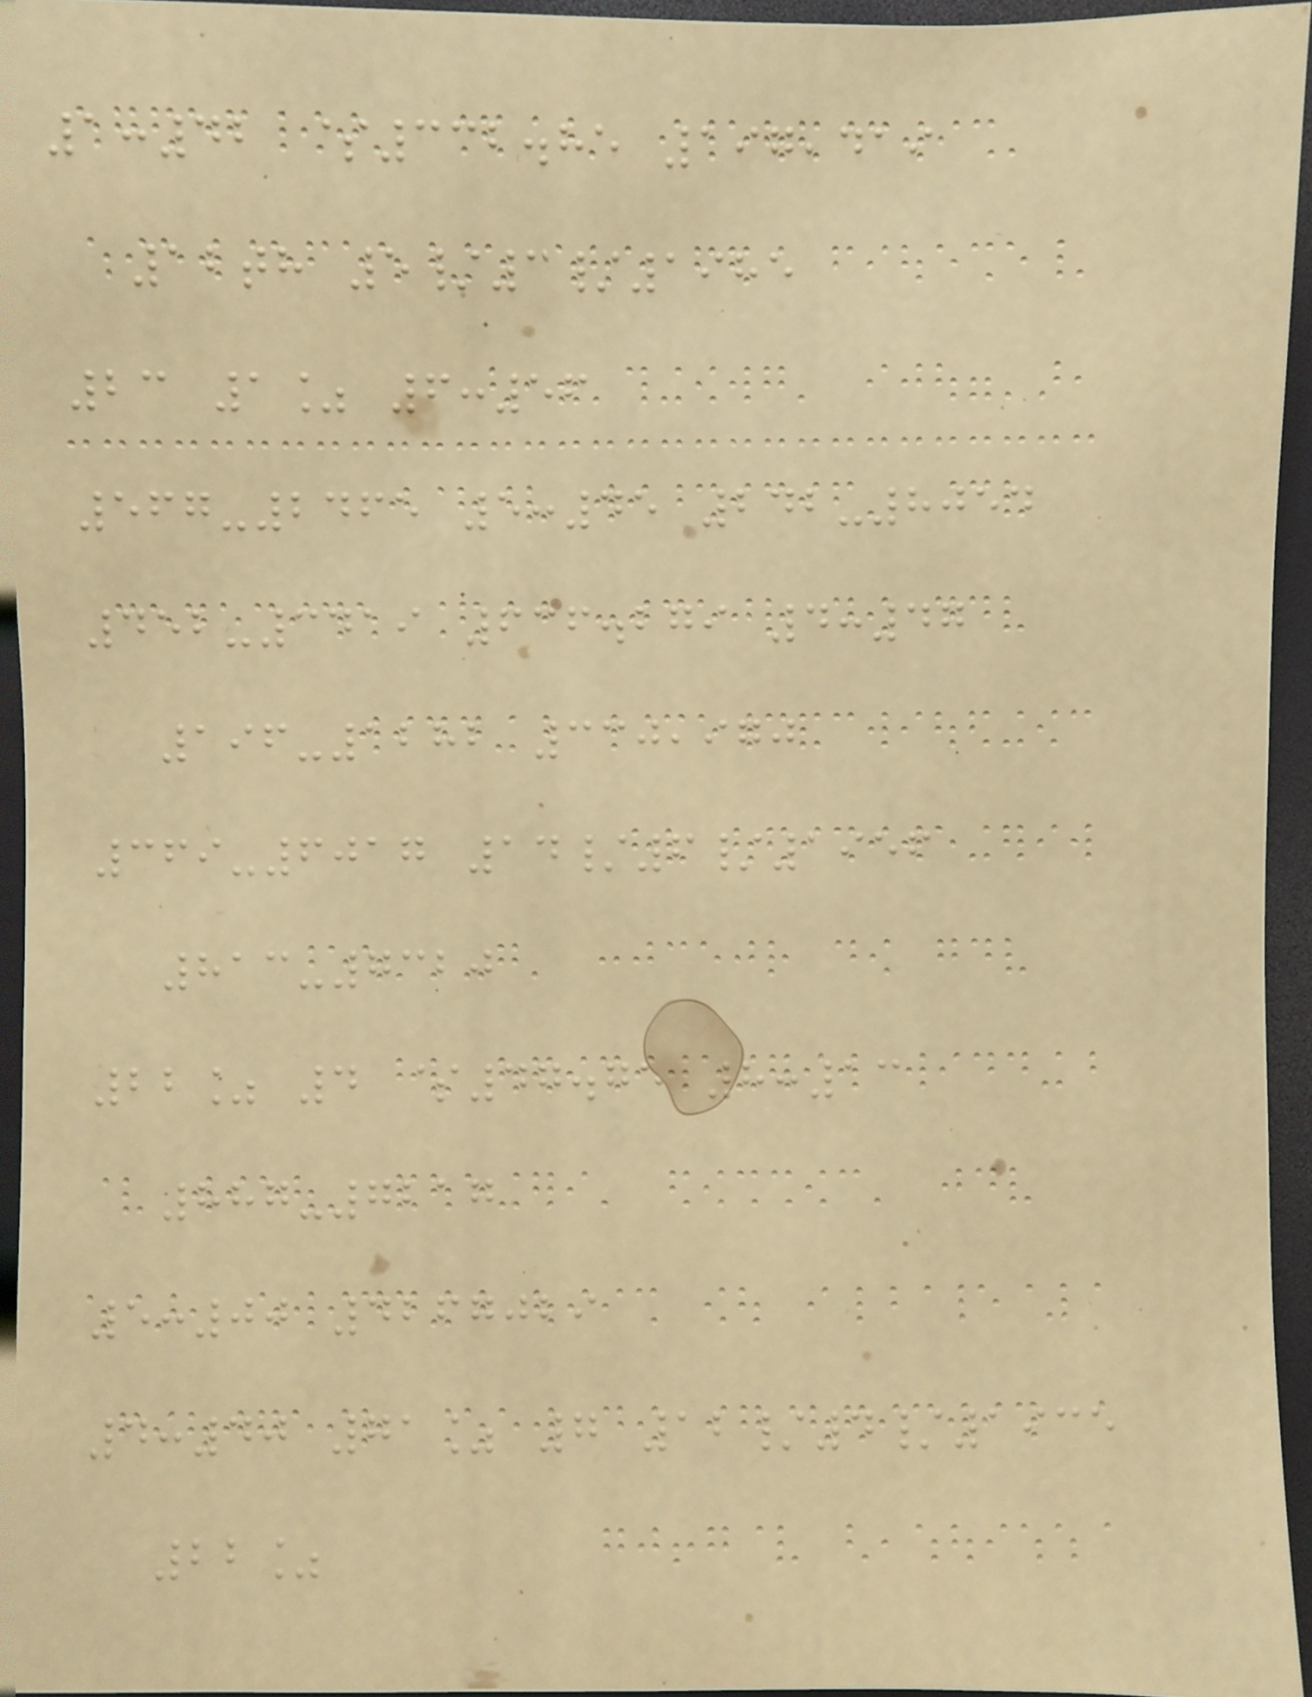1:42 $332.85 197,419
12th 5/3/1985
23 1% 6:56
567-2465 5:45 242-8054
452-3419 636.279 4:47
196-1282 330,970
369-6017 14/6/1956
813-7320
22% 4 $47.75 8:13
887-7217
5:00 4267029
4:40 71% 7 12/4/1935
22%
